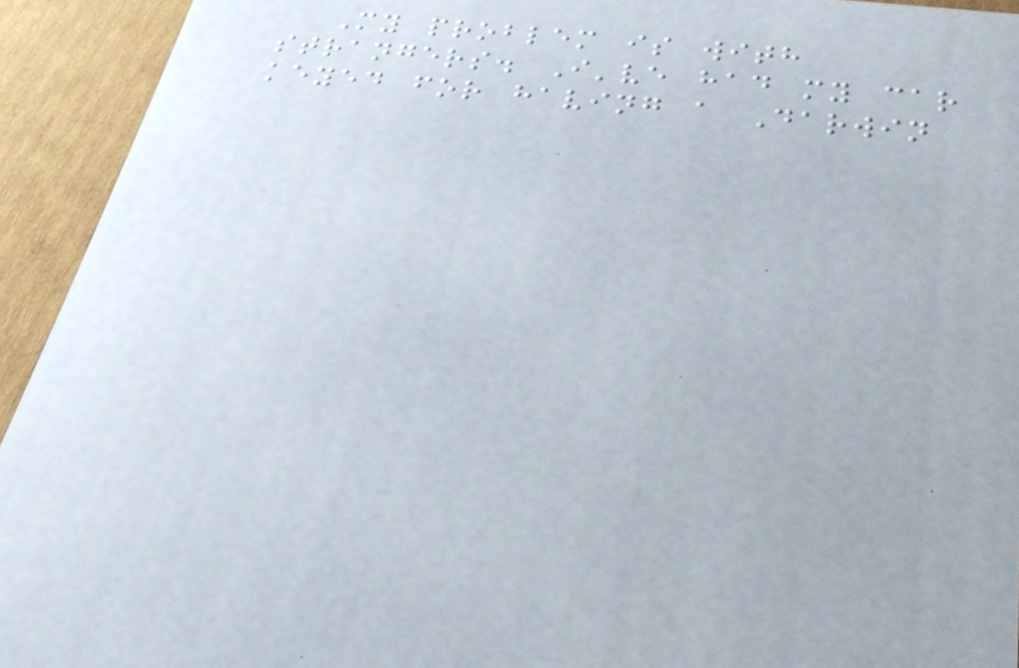My problem is with
strangers. I've had my car
keyed for having a Darwin
